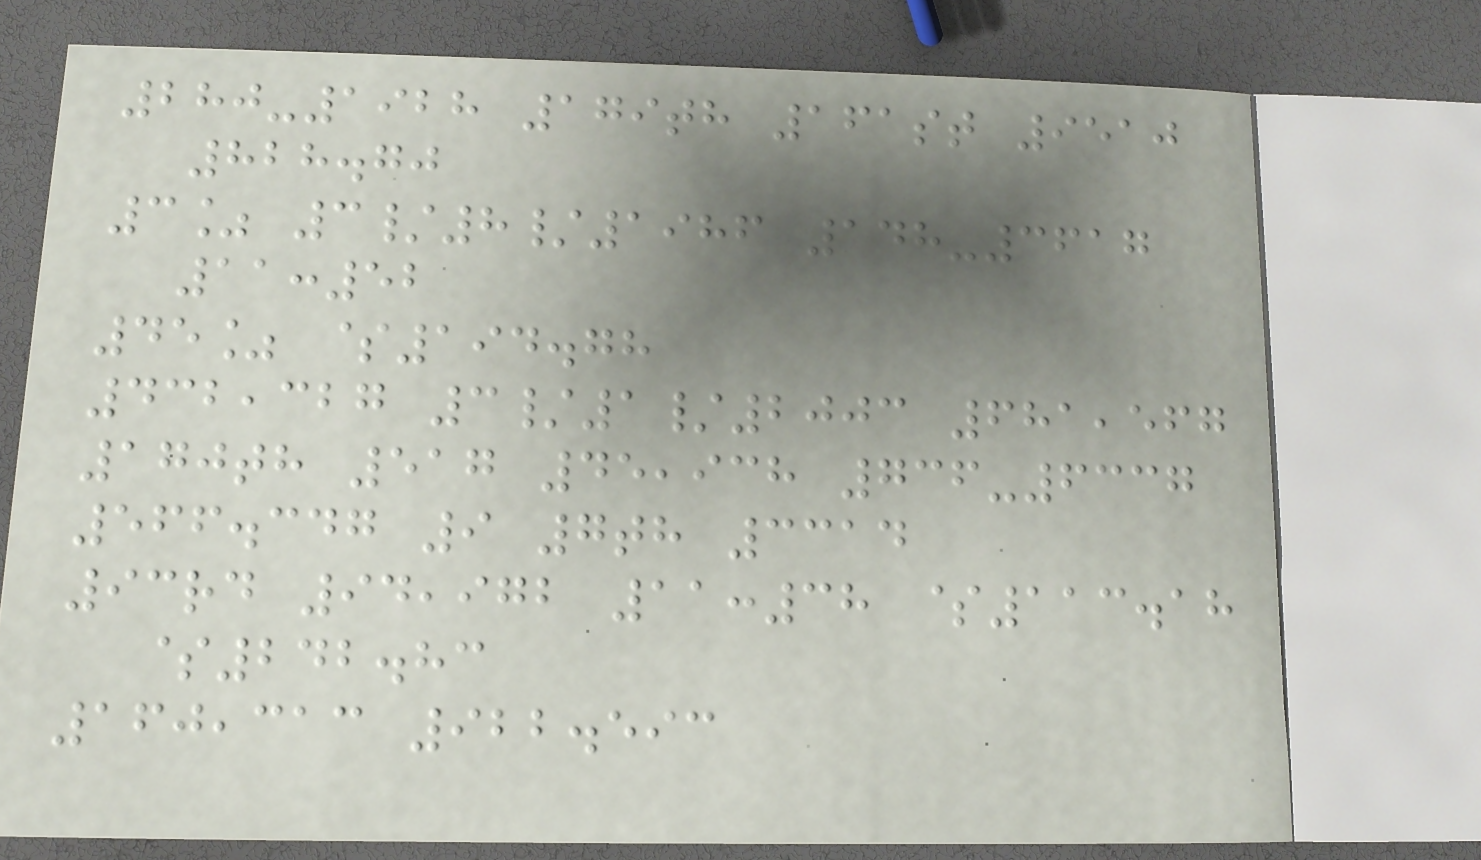280-1928 179th 161st 9510
828.70
3% 3/8/1986 148-3617
11:52
45% $194.78
432,327 3/1/2003 681,567
170th 517 45,938 736-6337
566.347 9 7th 3314
93rd 94,972 11:38 $113.18
$242.83
160,313 922.593
